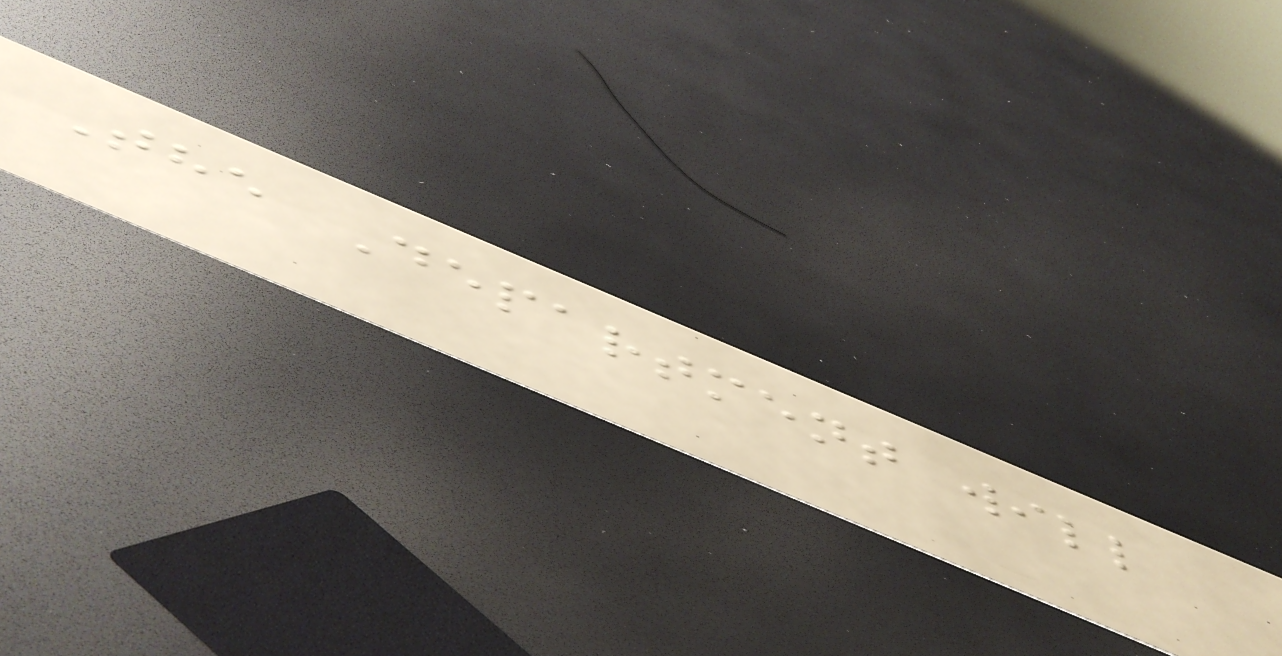The Department will
